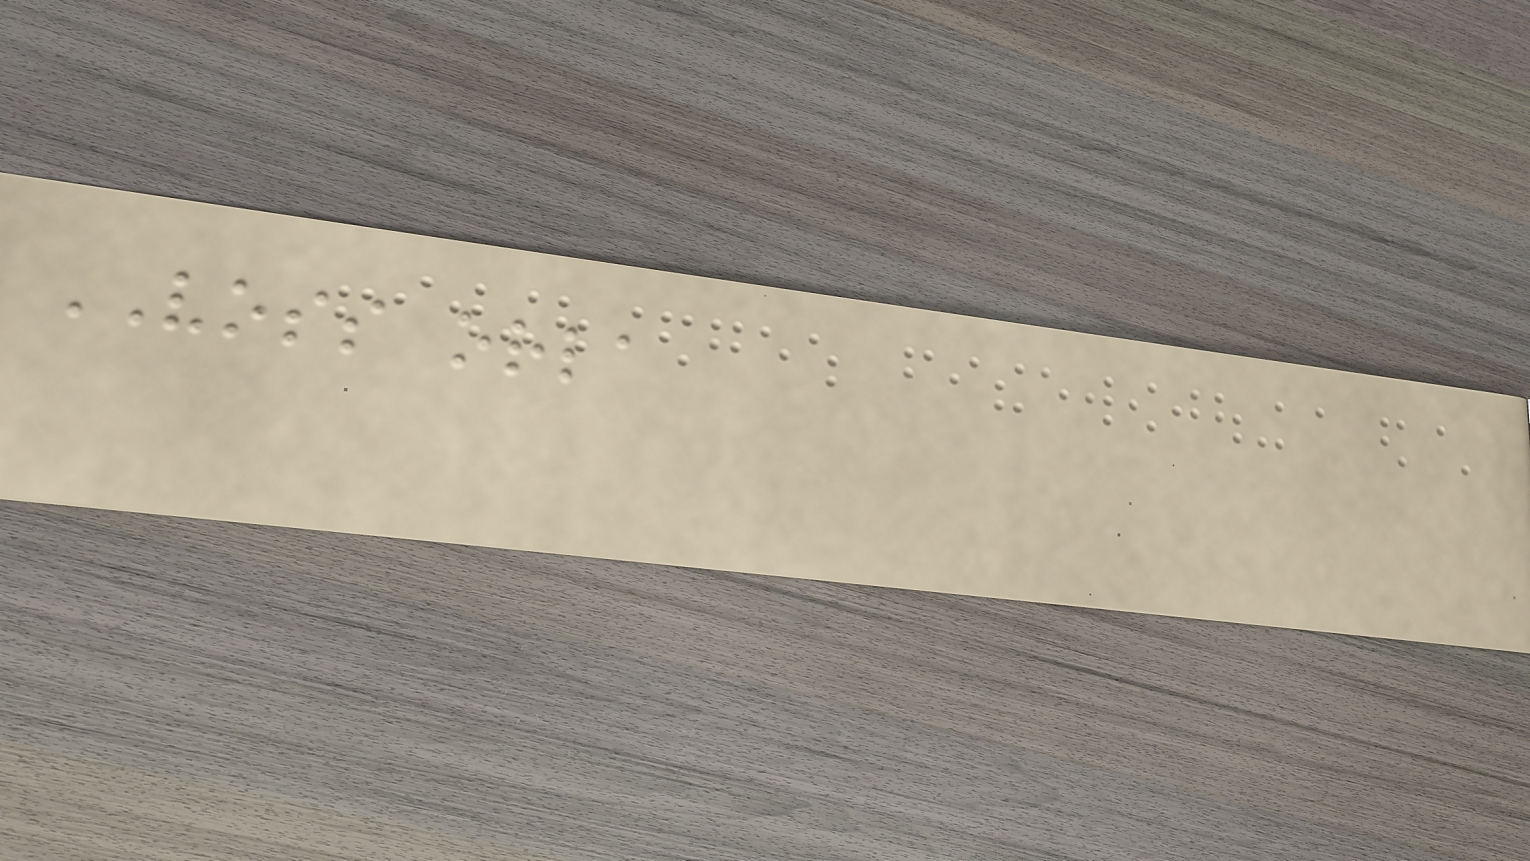VOSS orla
